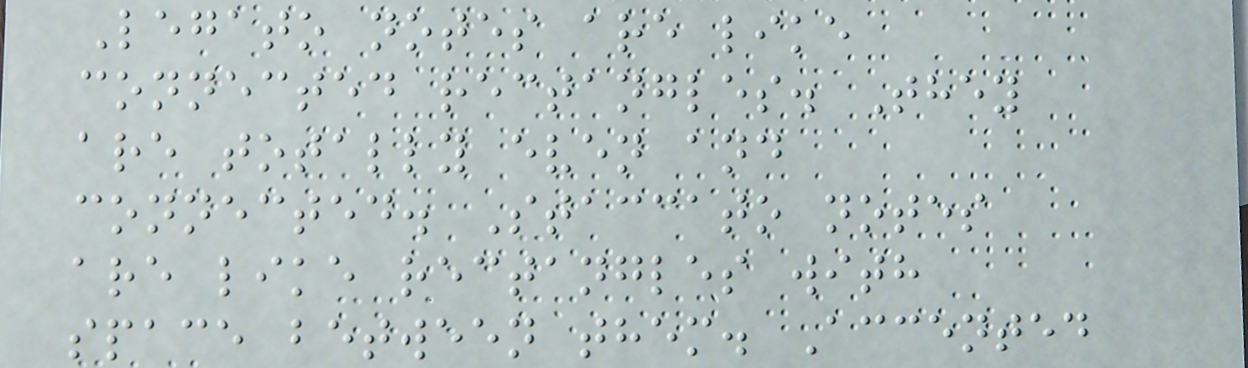Legato notes are like
connected rectangles. They
are totally even and
connected. Staccato notes
are like rectangles with
space between them. Accented
